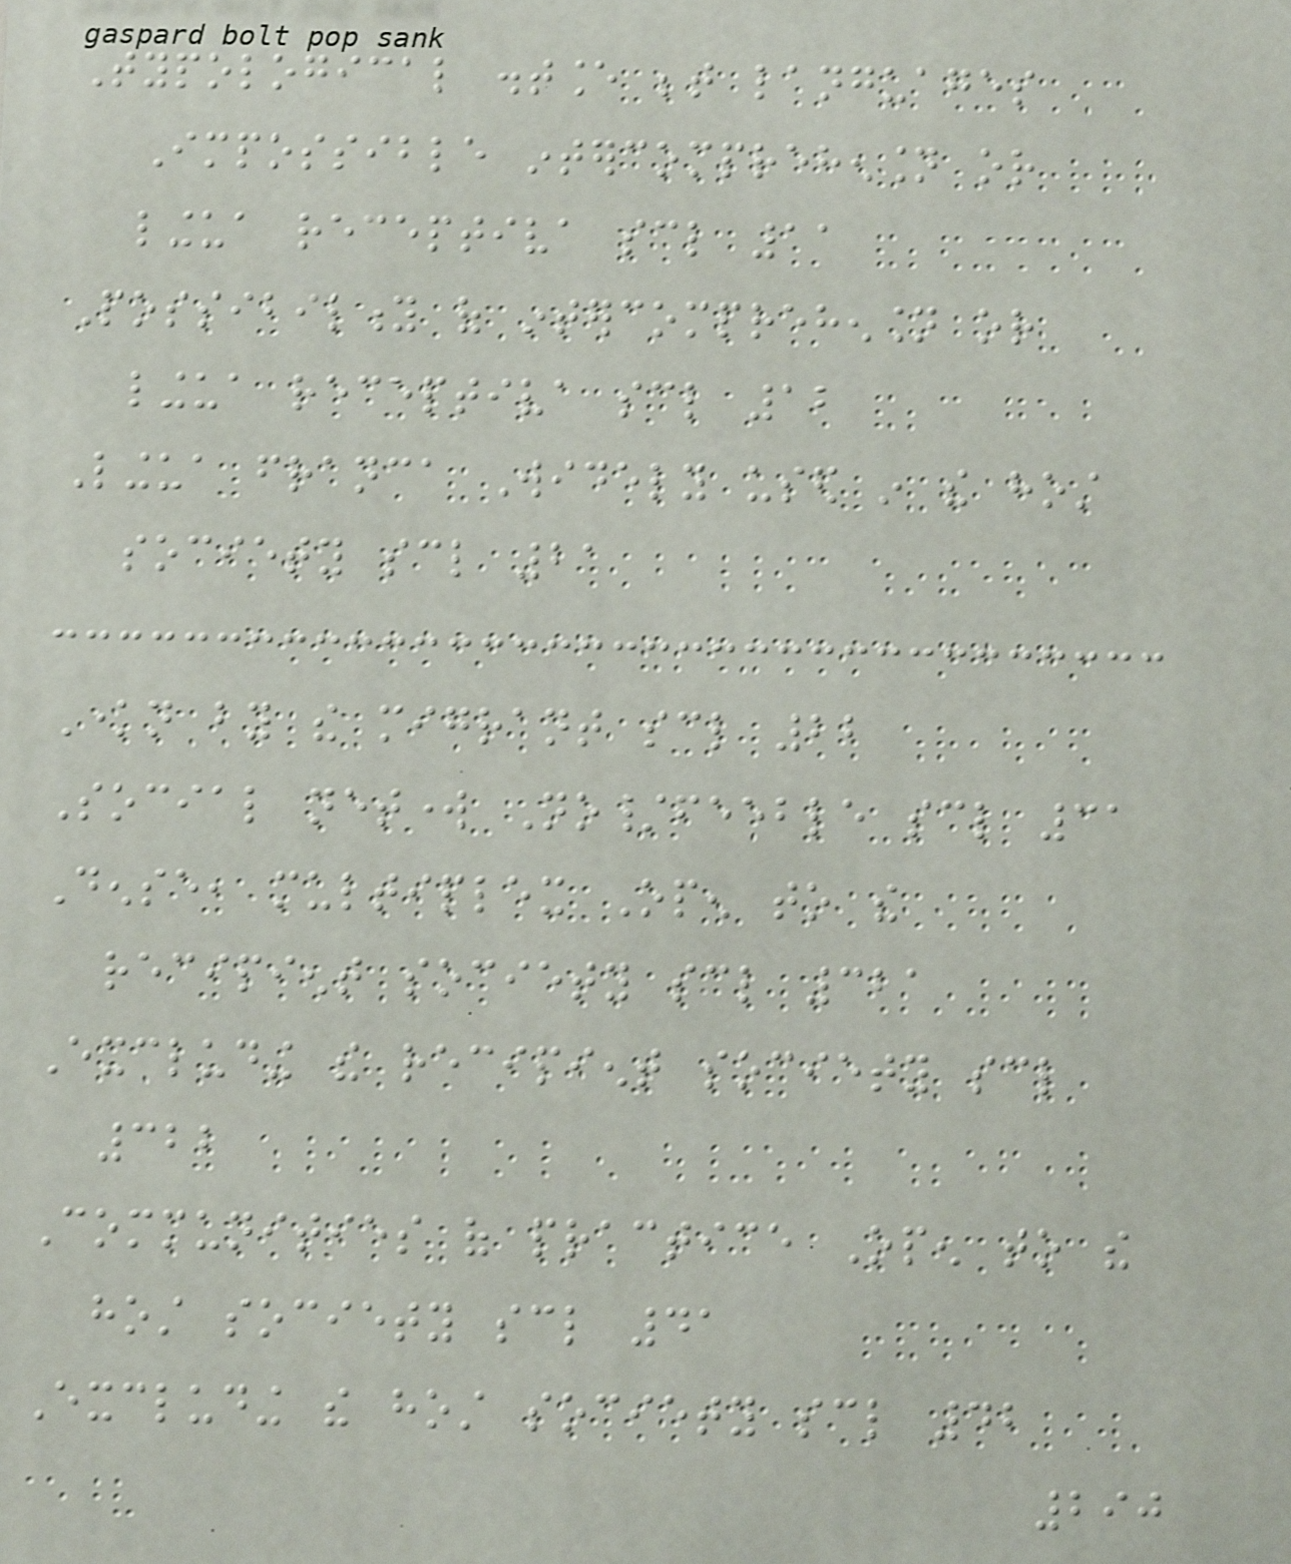Typological distance between languages
Impossible intercomprehension or
lingua receptiva scl 11
Possibility of intercomprehension or
lingua receptiva scl 12
Lingua franca Widely used in the host
society scl 21
Known by the migrant scl 22
Social network No/feeble scl 31
Dense, multiplex Open to the
recipient society scl 321
Excluding the recipient society scl
322
Communities of practice Open to the
host society scl 41
Excluding the host society scl 42
290
